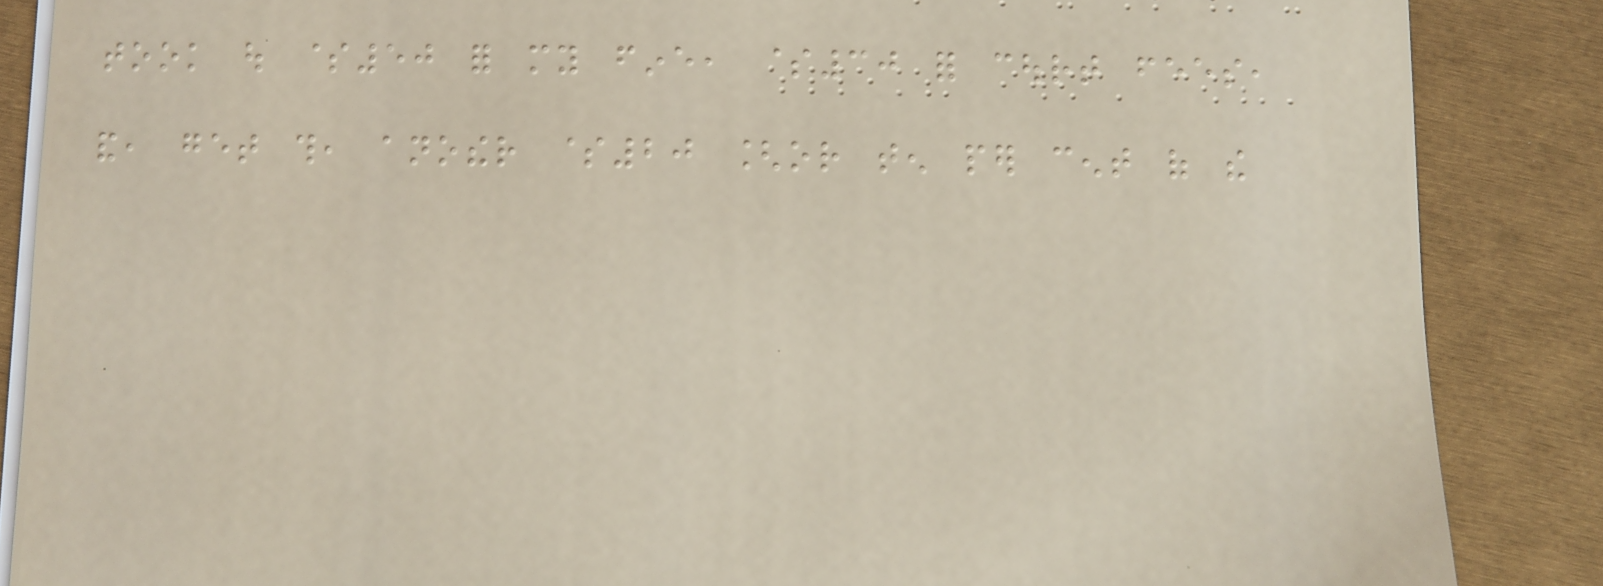took out $50 for my fine, $30 for court fees,
and, get this, another $20 [or ten per cent of the
